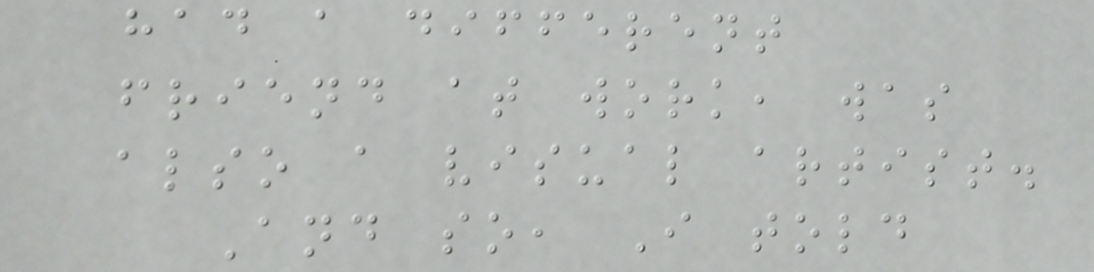had a different
friend at work, was
also a visual artist.
And so, I told
